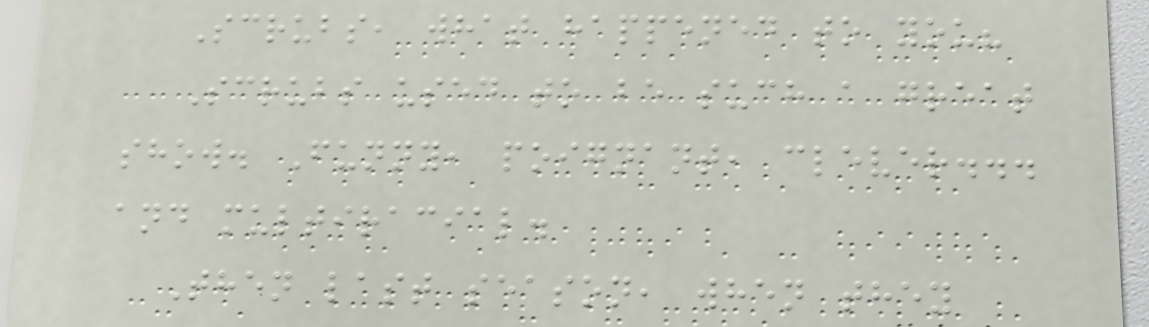Scrubs, what happened to you?
Scrubs used to be such a great
show. Funny, poignant, clever...
and multiracial.
Then last season, when they
